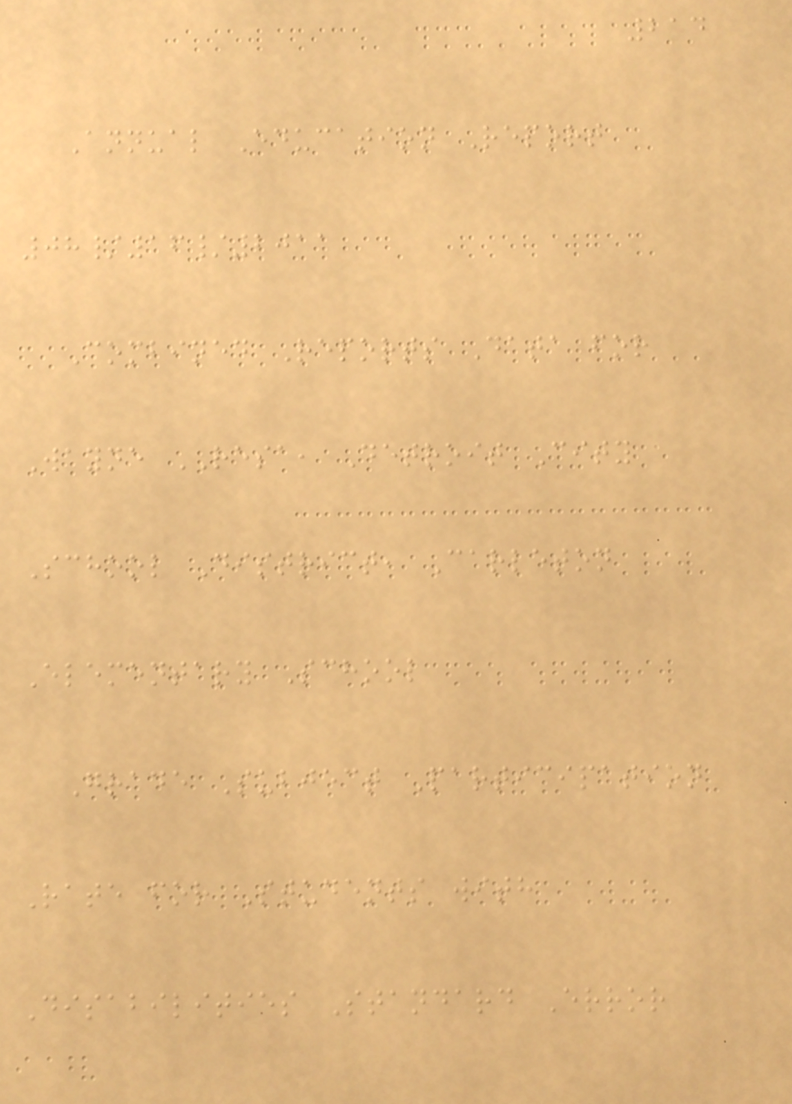214
Annual Education Report
08/16/2011
Combined Reports Data for
Wayne RESA, Detroit City
School District, Carleton
Elementary School
Grade Subject Participation
Rate for Students with
Disabilities Standard Error
